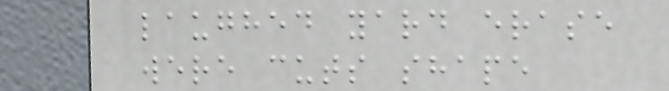laughed yard erase
were cuts shape
